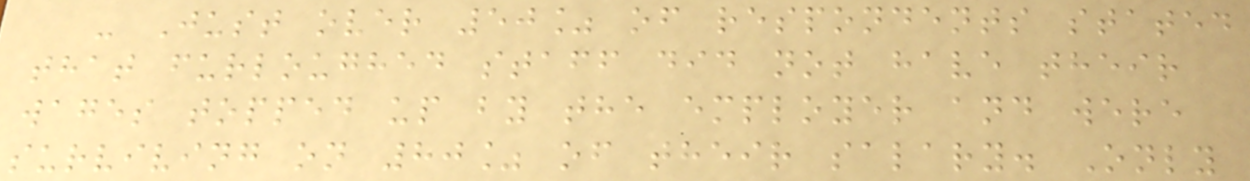- Just over 50% of respondents stated
that furloughed staff did not have their
wages topped up by the employer and were
surviving on 80% of their salary. Only
